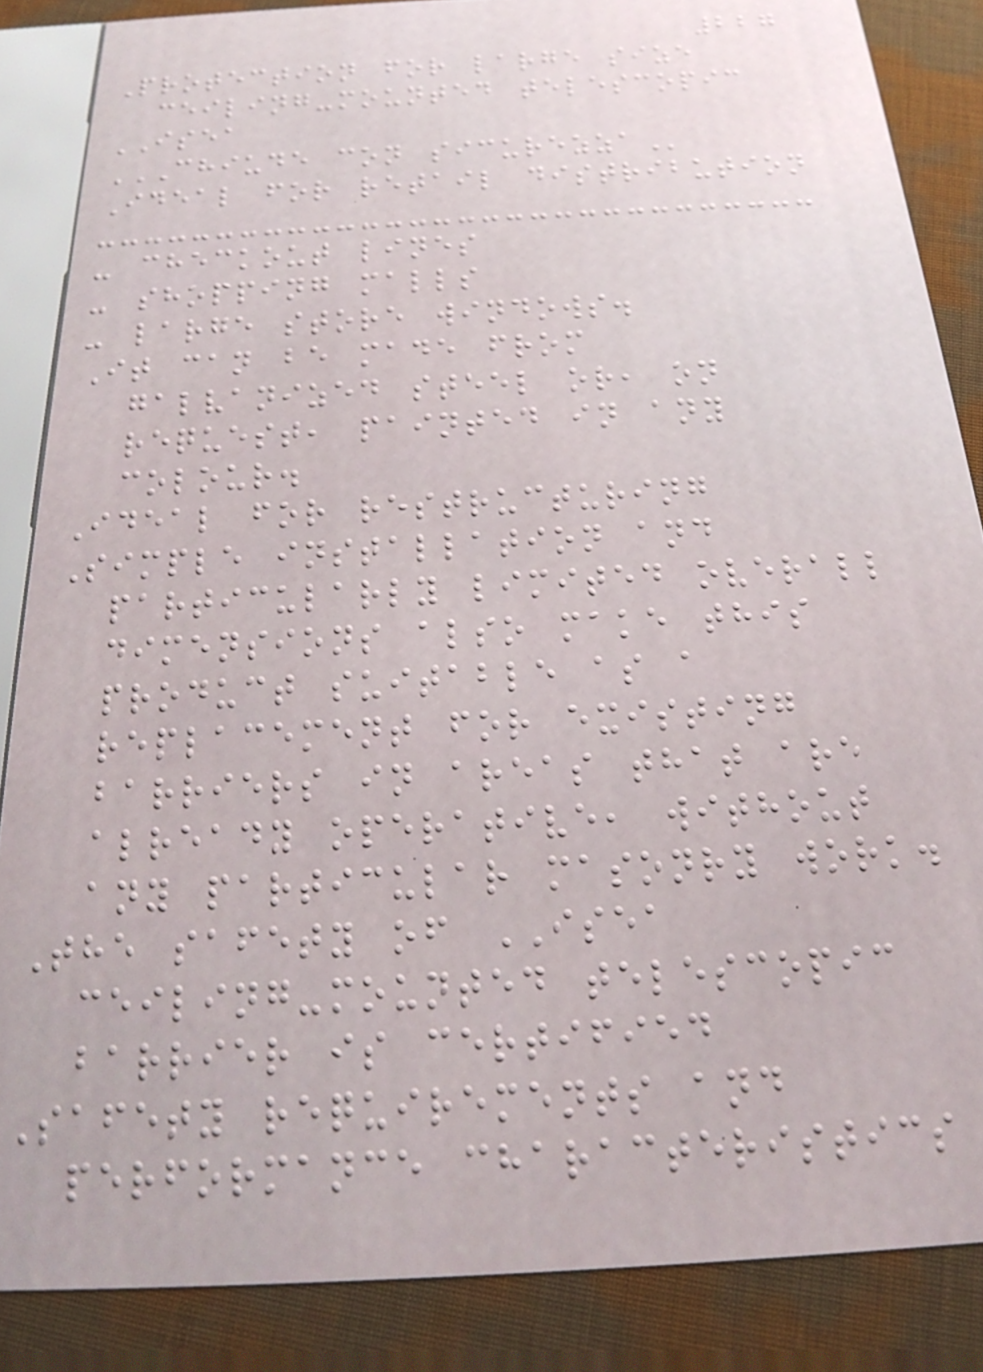227
Protection for large size
ceiling-mounted telescopic
ISEA
CHIUDE CON SICUREZZA
Ideal for retail distribution
- checkout lines
- shopping malls
- large store windows.
It can be made from
galvanized steel or, on
request, painted in any
colour.
Ideal for restructuring
Simple installation and
particularly limited overall
dimensions also make this
product suitable as a
replacement for existing
barriers in areas that are
already operative, without
any particular masonry work.
The safety of ISEA
ceiling-mounted telescopic
barrier is certified
Safety requirements and
performance characteristics
